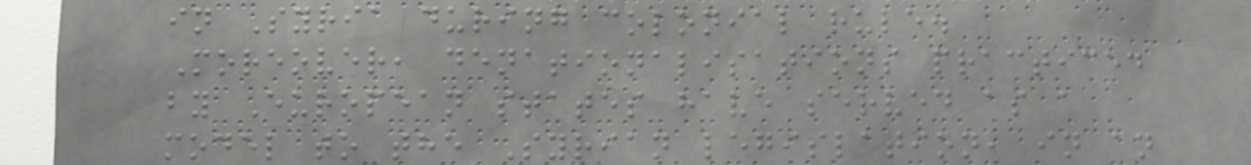in Syria during colonial rule.
Moreover, denationalisations practiced
by European states have served as a
model to the Syrian legislation, in an
